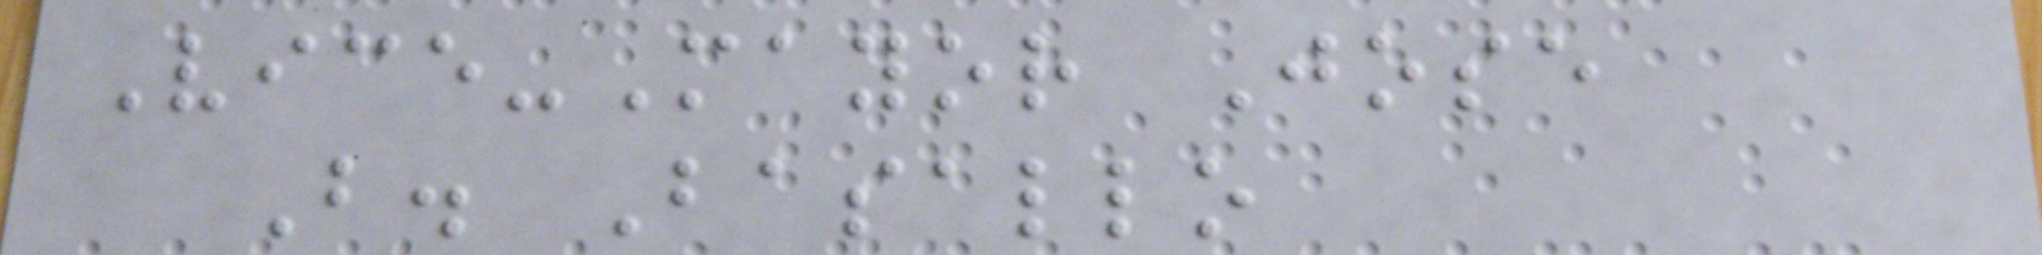Vice-Mayor Jose
B. Basallo
